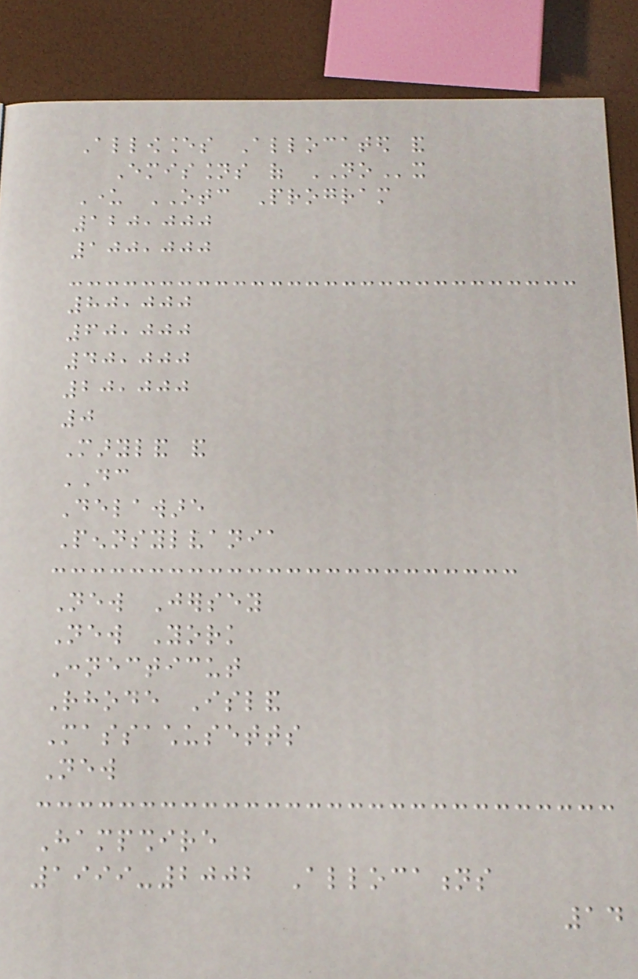Allowances Allocated and
Emissions of NOx
Under OTC Program
120,000
100,000
80,000
60,000
40,000
20,000
0
Maryland and
DC
Delaware
Pennsylvania
New Jersey
New York
Connecticut
Rhode Island
Massachusetts
New
Hampshire
1999-2002 Allocations
14
